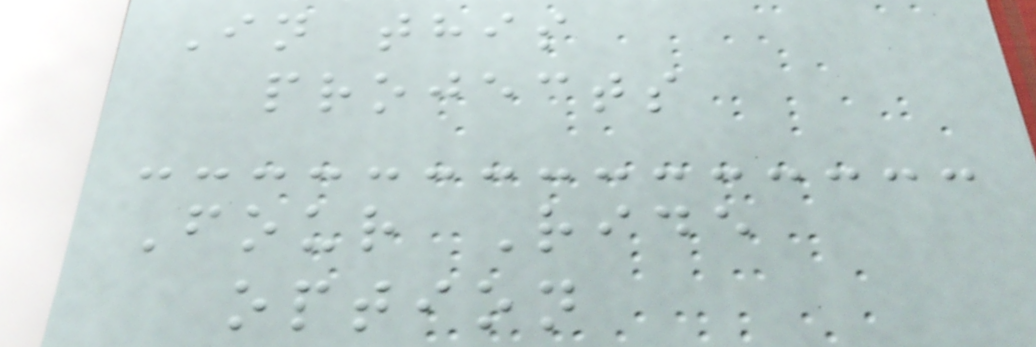In this
projects
Four Ride
option
